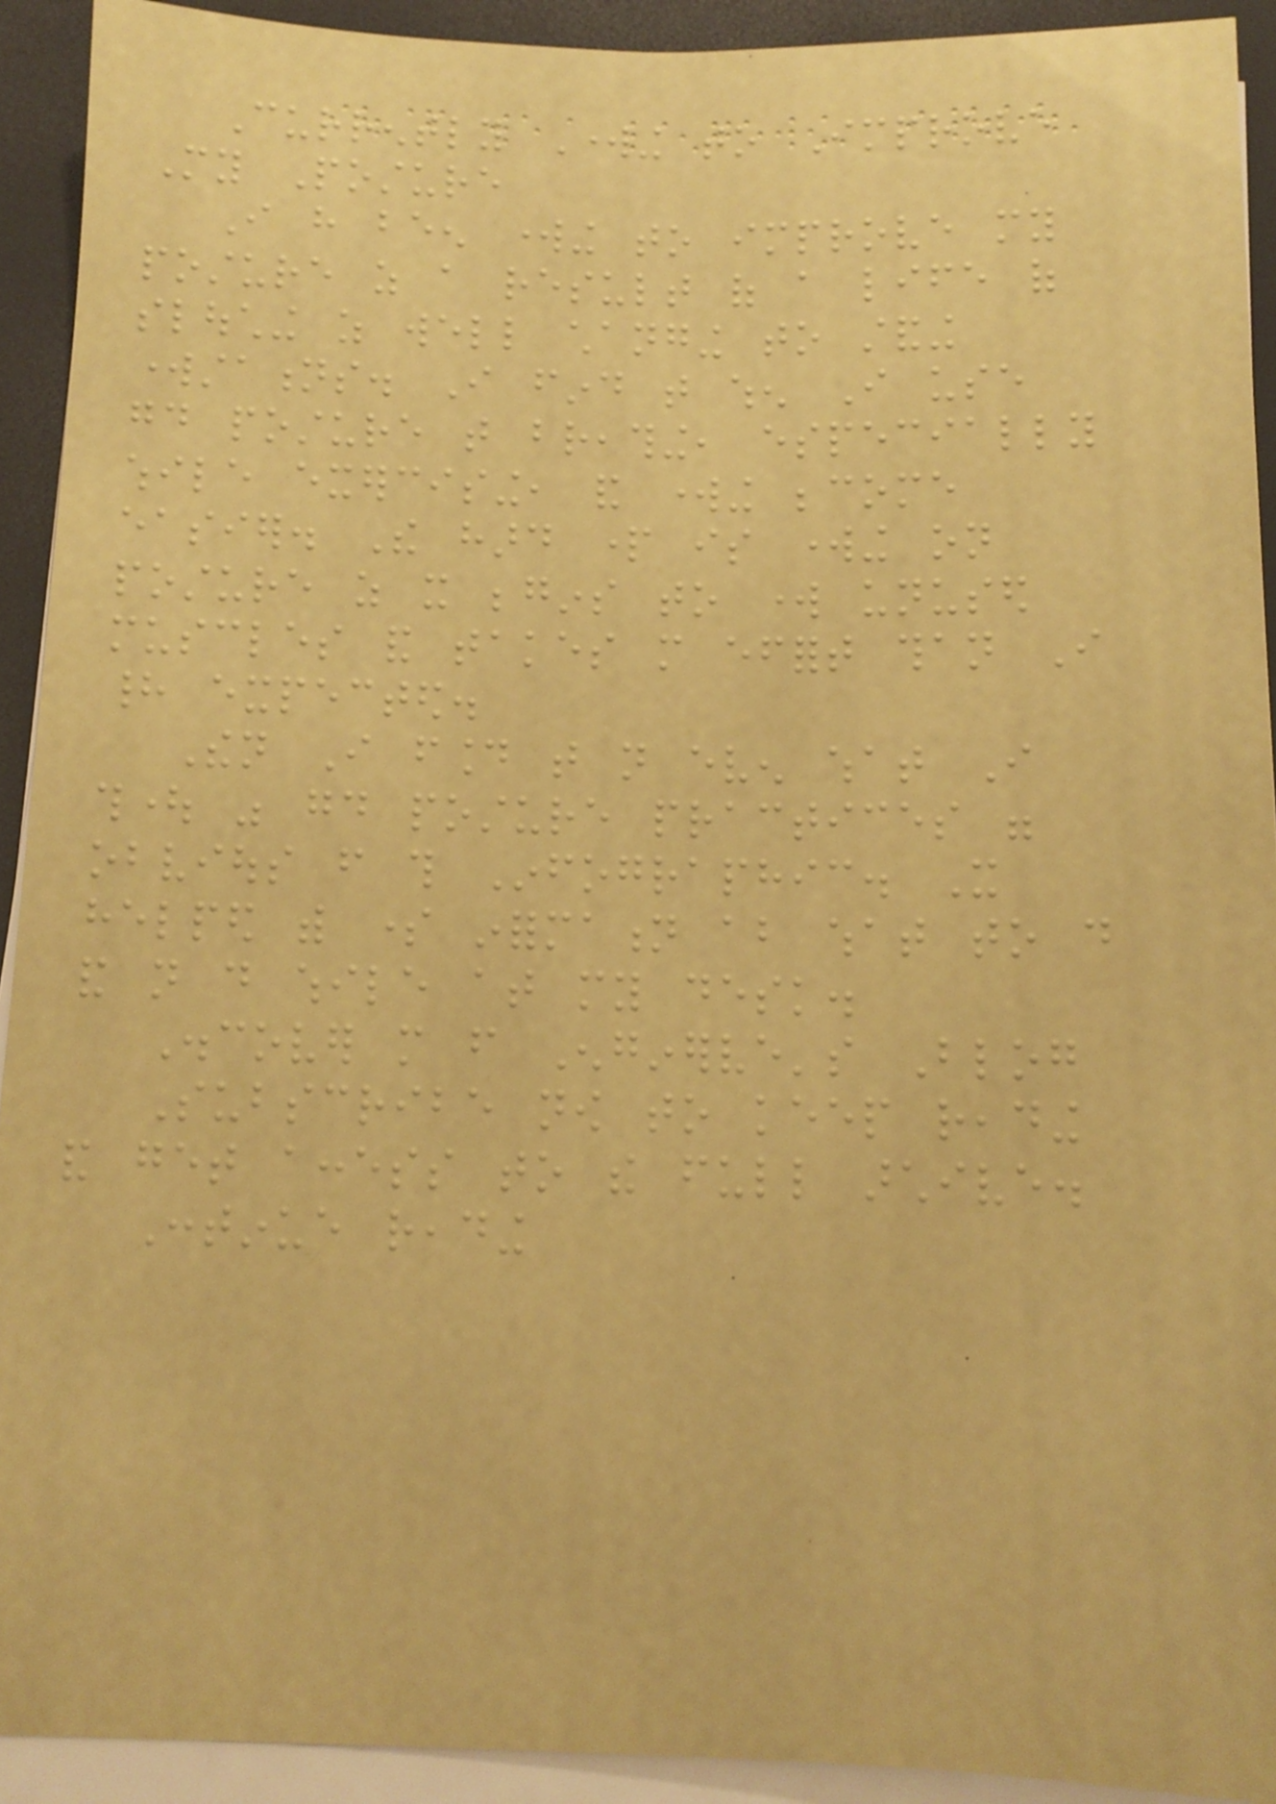Currently Working to Improve
My Posture
I have been working to improve my
posture as a result of a life of
slouching as well changing to standing
workstations. I find that when I use
good posture that breathing, especially
while exercising, and working become
easier. The hard part is working on
posture as it begins to work unused
muscles and takes more effort than I
had expected.
Then I found that not even what I
thought was good posture practices were
obvious from this Infographic. It
helped with some information about what to do
and not do while at my desk.
Discover more from Enginerve's Blog
Subscribe now to keep reading
and get access to the full archive.
Continue reading
